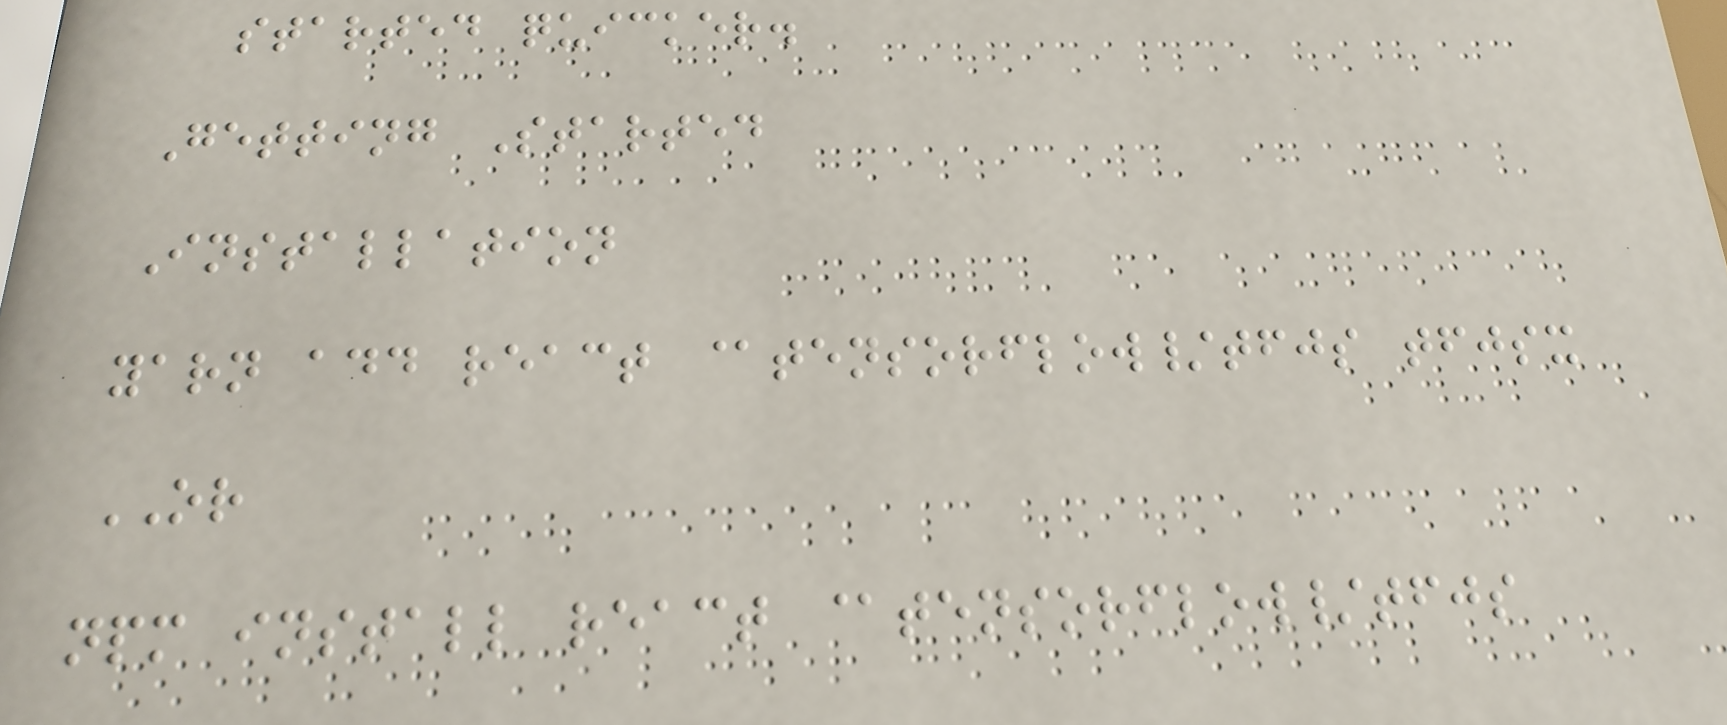started quicker.
Getting Started
Installation
yarn add react @tensorflow/tfjs tfjsx
OR
npm install react @tensorflow/tfjs
